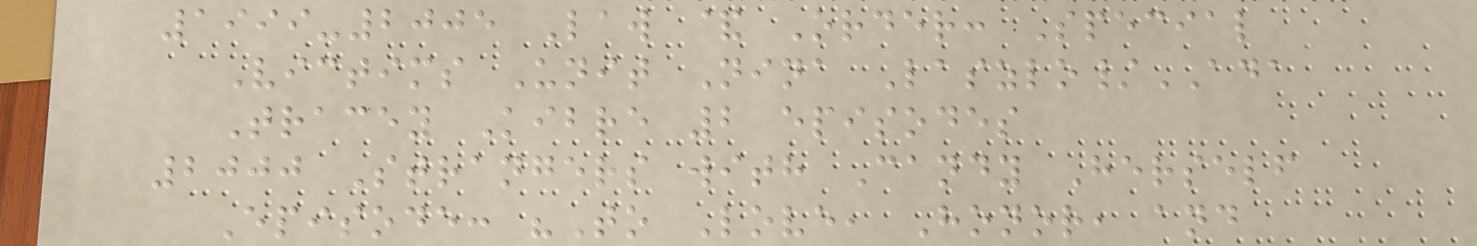1999-2005 Law & Order: Special
Victims Unit Nina Laszlo/ADA
Tracey Kibre 2 episodes
2000 Strangers with Candy Herself
Episode: "To Love, Honor, and
